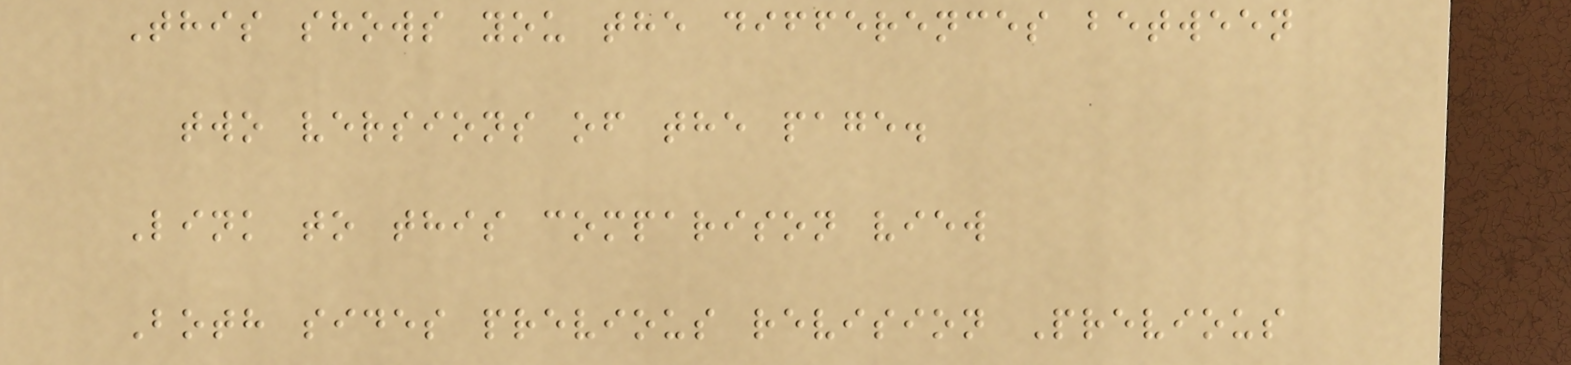This shows you the differences between
two versions of the page.
Link to this comparison view
Both sides previous revision Previous
